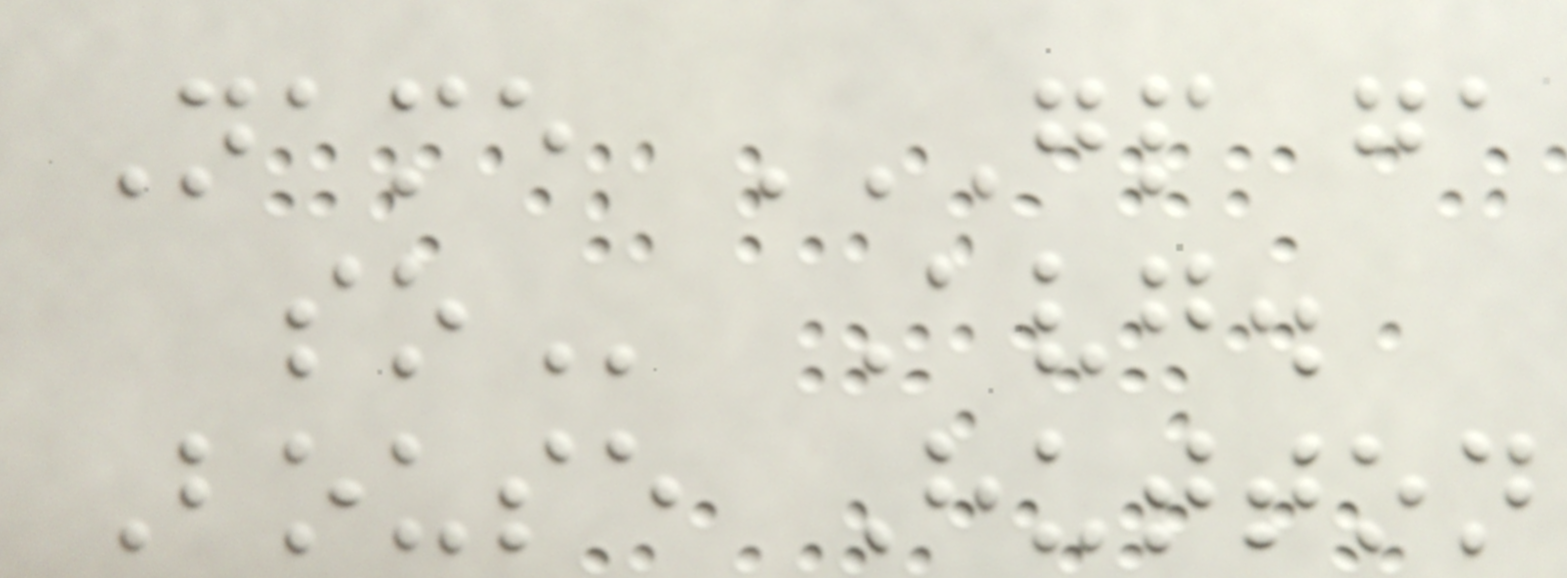Name GP GA
SO Avg.
Bouse Hutton
